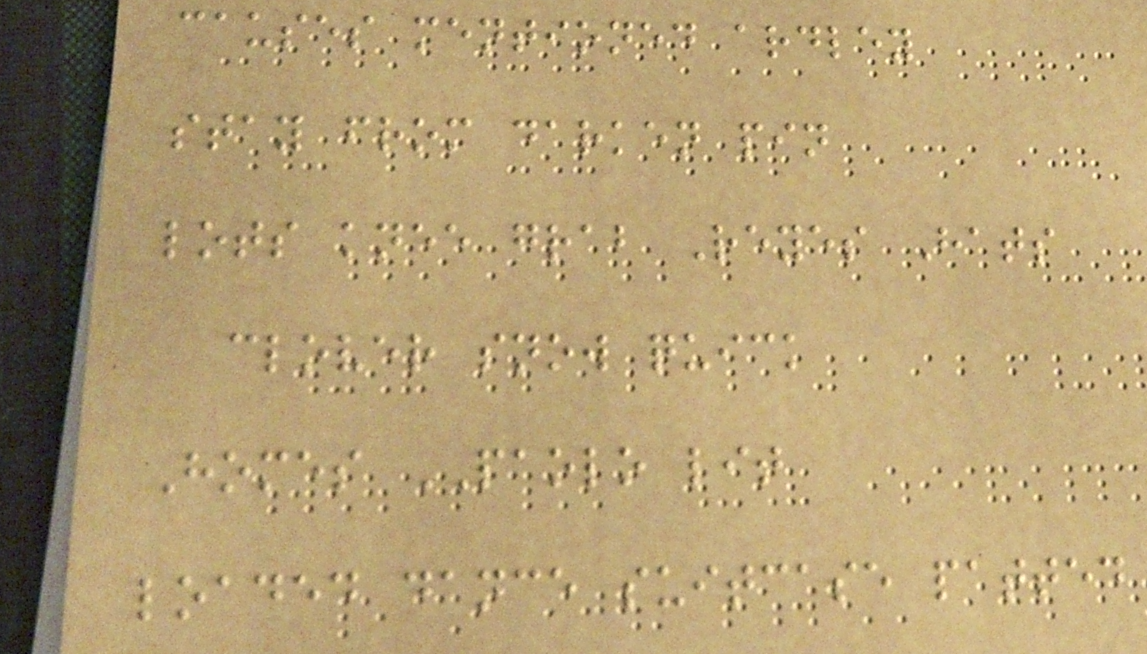causes mentioned ardley
stay from darken pin
lots knee grab Reyes Hats
clover snow quick
Homes PAOLO lit
loaded dance suitcase patted
